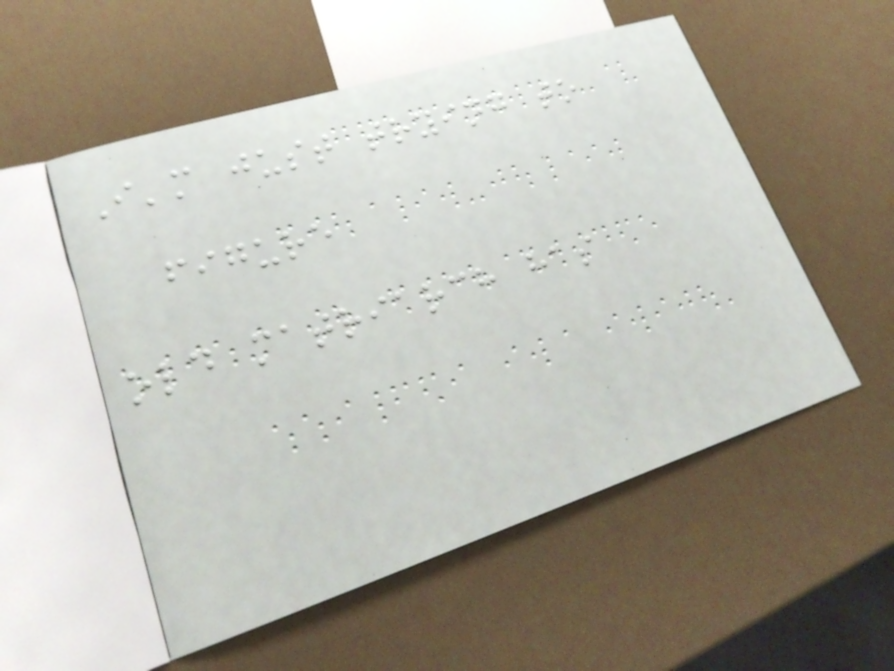I'm just trying to
figure
old matriarch has
